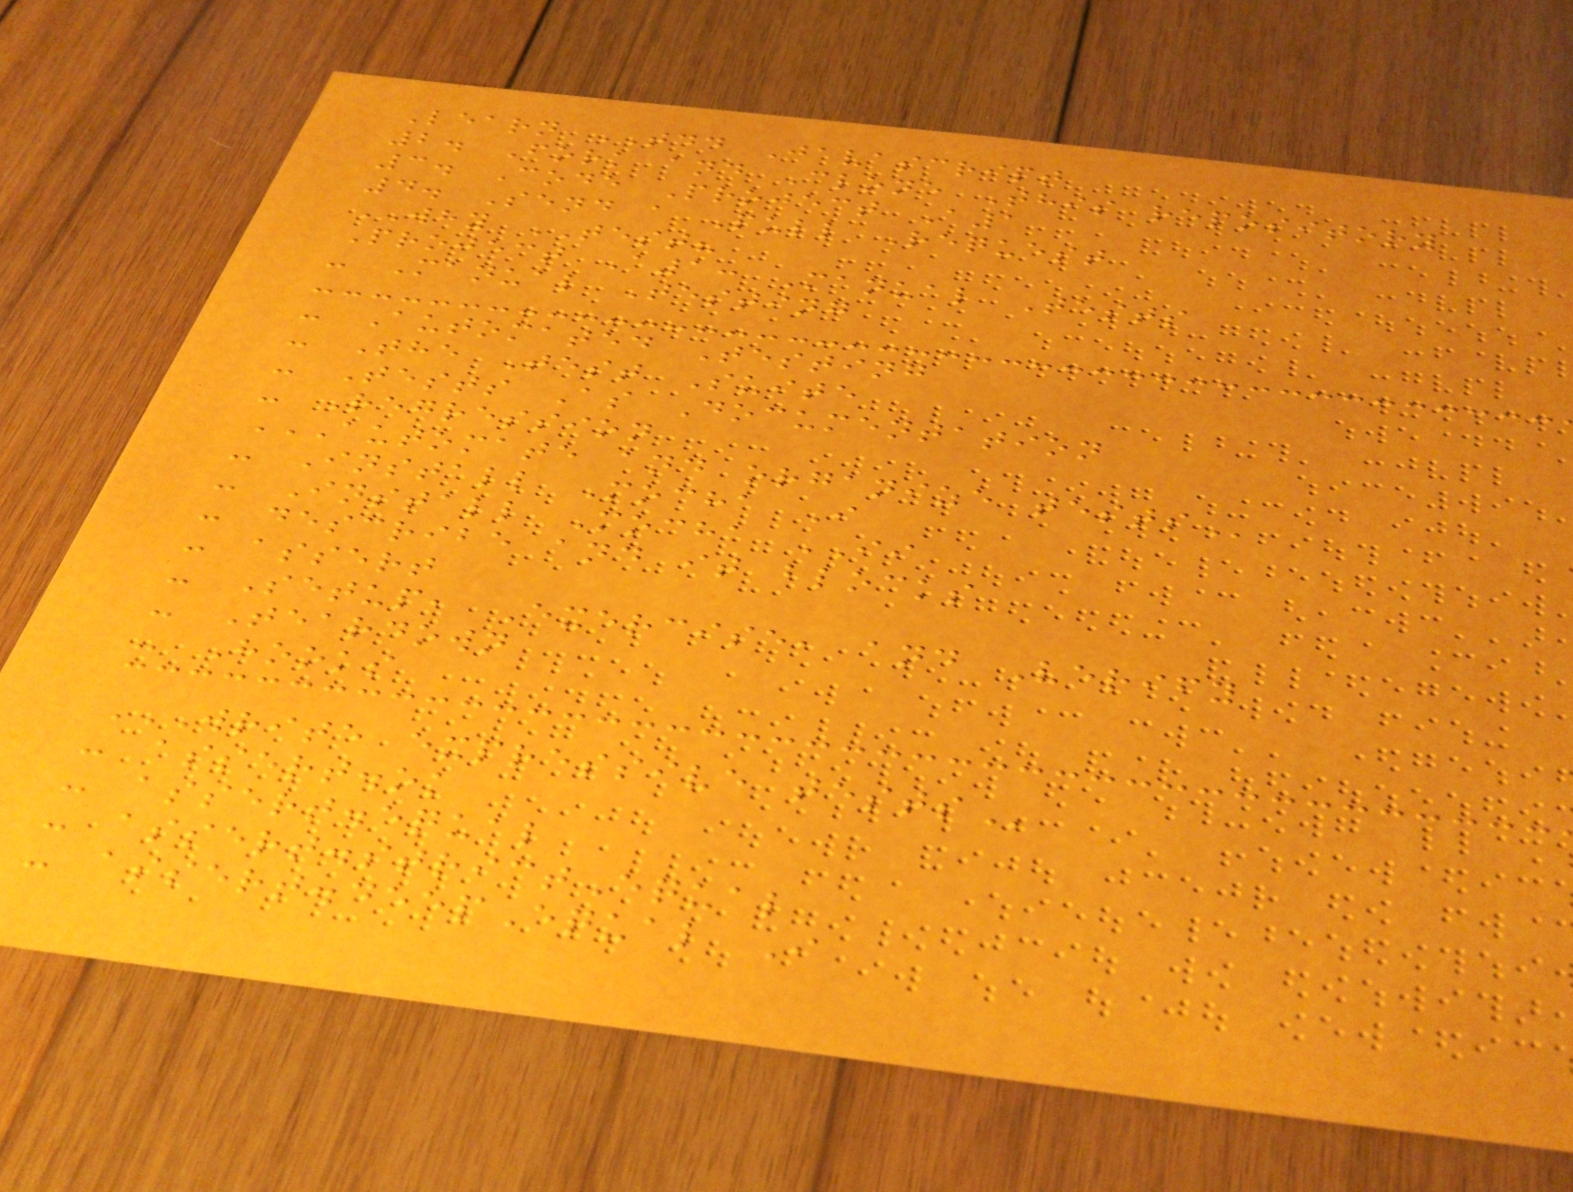Learn TDD Javascript
2. Fork and Clone This repository
3. Code Project A1
4. Send a Pull Request
WHY TEST?
Project A1: Manual Tests
- Manual Testing
- Automated Testing
- The Test Suite
- Tests As Documentation
- Regression
AUTOMATE AND ORGANIZE TESTS
- Install Mocha I
- Install Mocha II
- describe and it blocks
- assert
- Setup, Exercise, and Verify
- Teardown
- Hooks
WRITE EXPRESSIVE TESTS
- assert.ok
- assert.equal
- assert.strictEqual
- assert.deepEqual I
